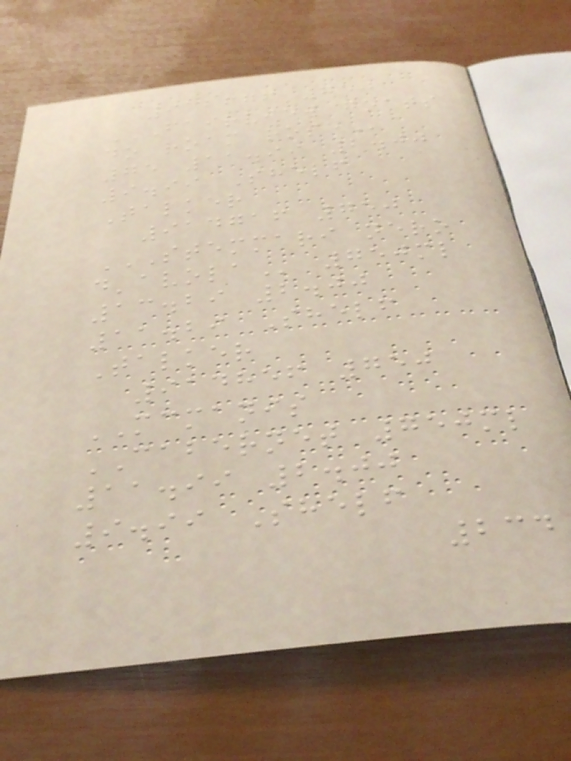912676 750
FAIRVIEW GOATS
DO ROAM ROSE
75 11.99 2.00
9.99 Shelf
Talker
914716 750
STEMMARI NERO
D'AVOLA 750ml
13.29 2.00
11.29 Shelf
Talker
914856 750
MCMANIS
CABERNET 750ml
11.99 2.00
9.99 Shelf
234
